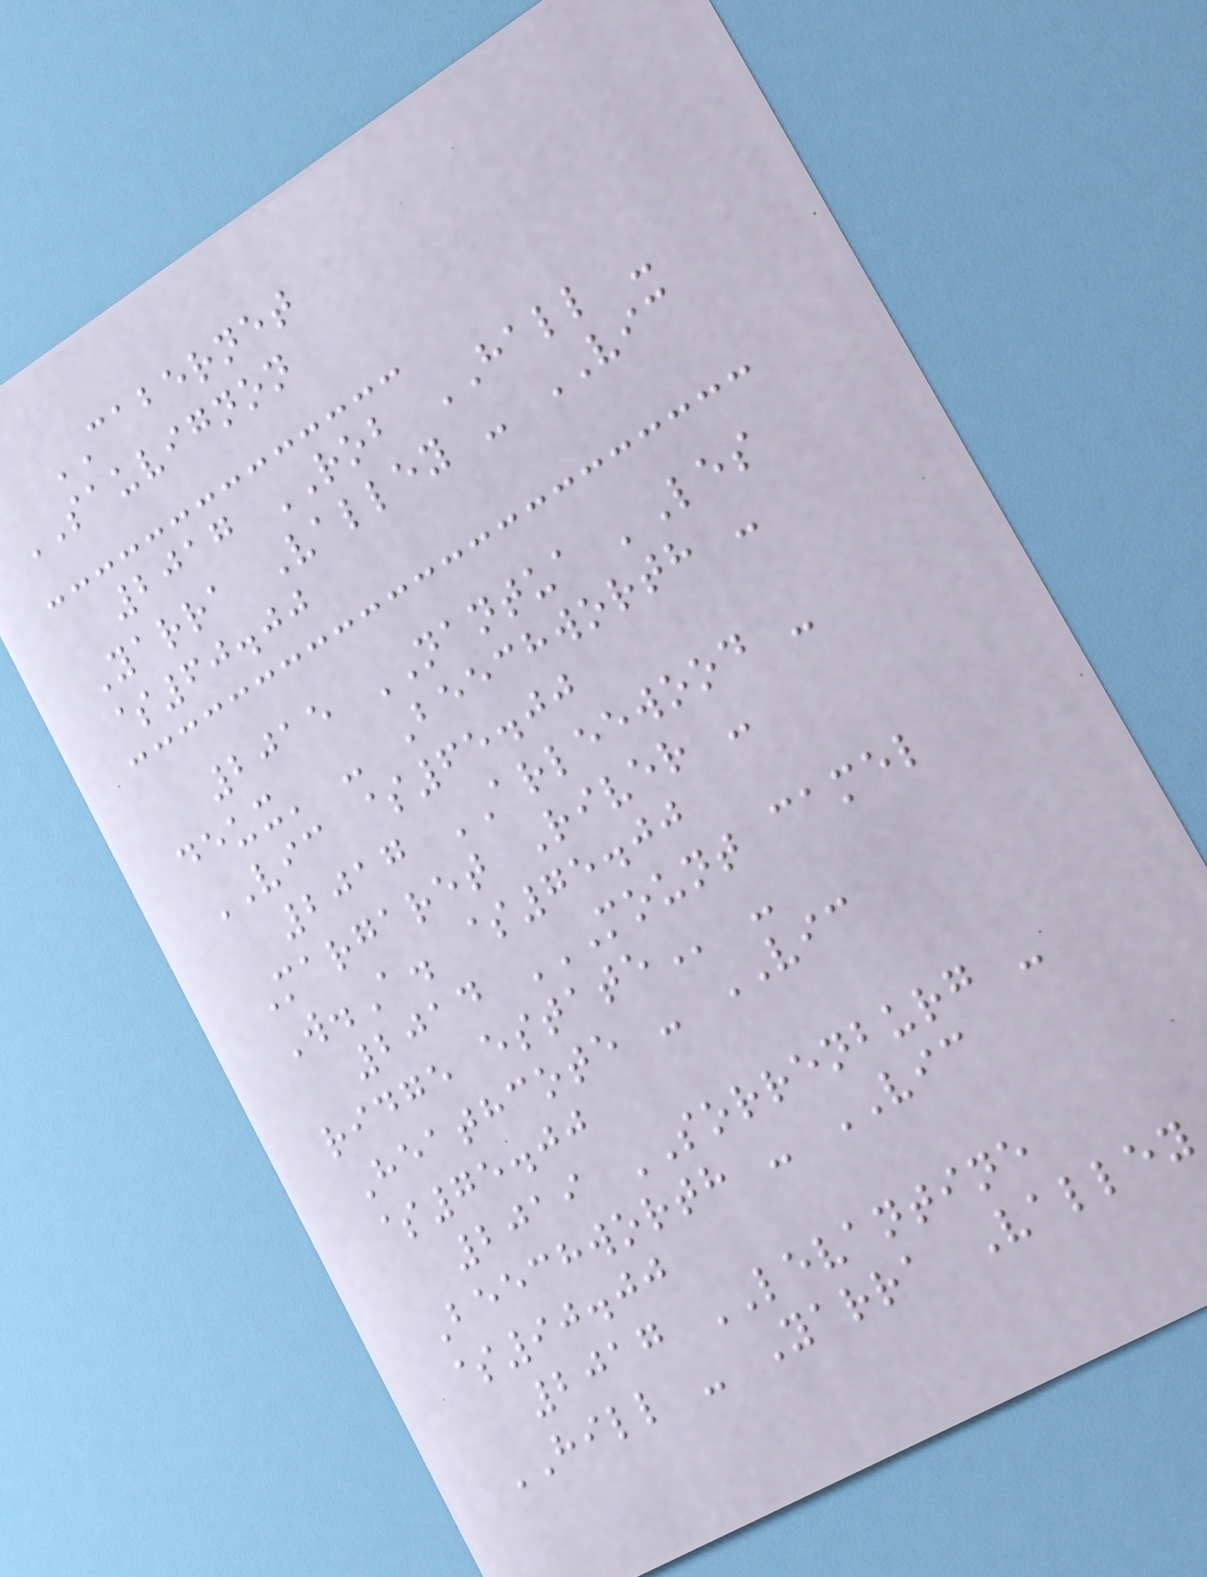CABERNET
SAUVIGNON
2017 ROB HALL -
Yarra Valley - VIC
$60.00
2015 NANTUA 'Les
deux' - Beechworth -
VIC $65.00
2017 ARLEEWOOD -
Margaret River -
W.A. $75.00
2014 MOUNT CAMEL
RIDGE ESTATE -
Heathcote - VIC
$75.00
2019 SORRENBURG -
Beechworth - VIC
$90.00
2017 LEVANTINE
HILL - Yarra Valley
